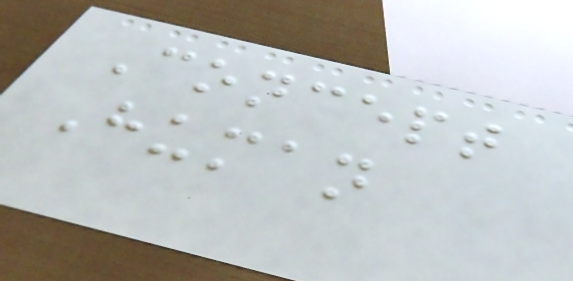Concept
Human
